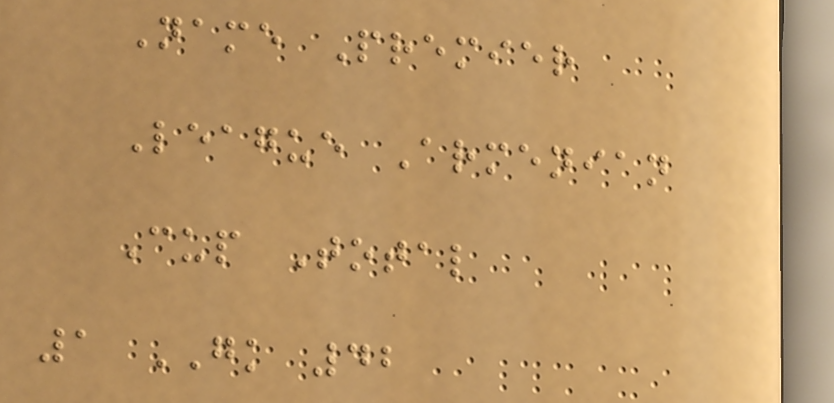Name Premier
League Armenian
Cup Total
1 GK 42
